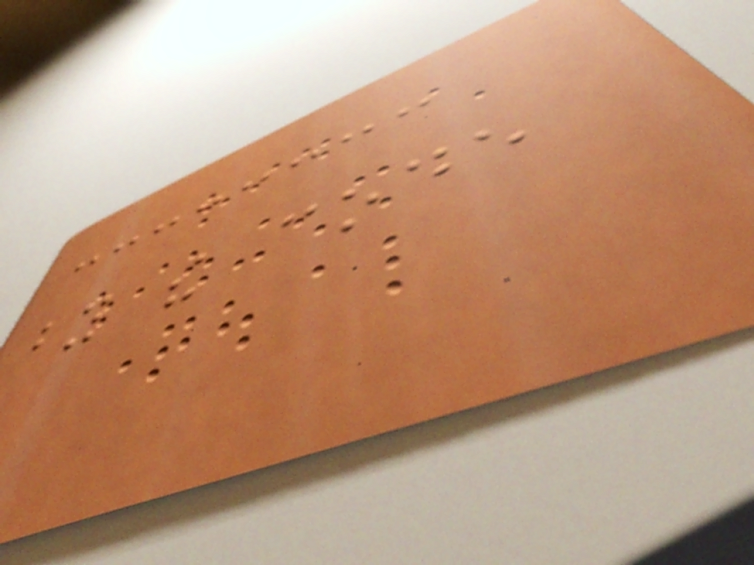by the code
